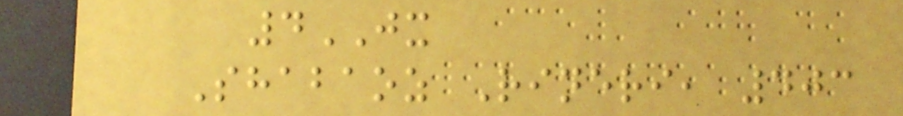4JX
Shabaoz Rineri, 403
